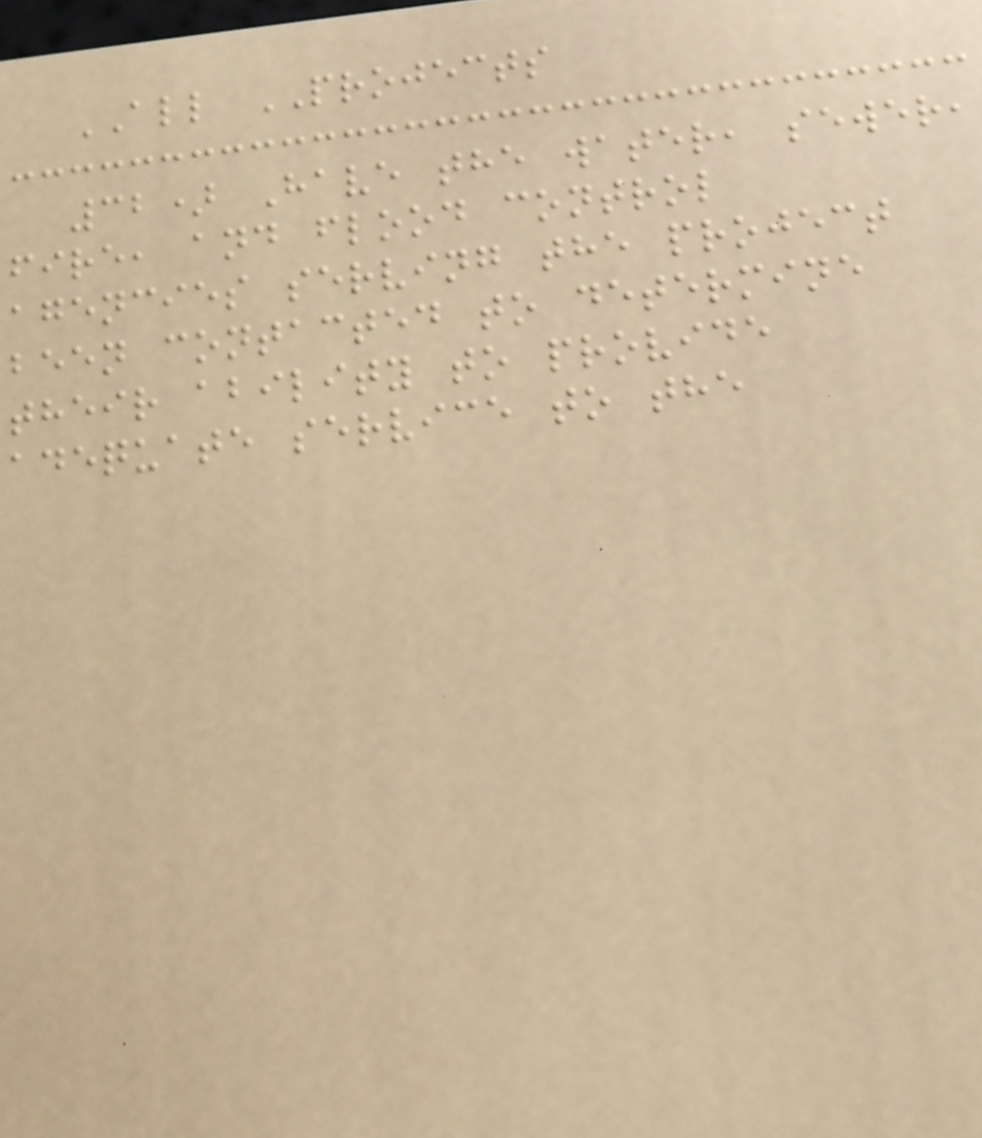ALL PROJECTS
32) Have the water, sewer,
fire, and flood control
agencies serving the project
been contacted to determine
their ability to provide
adequate service to the
